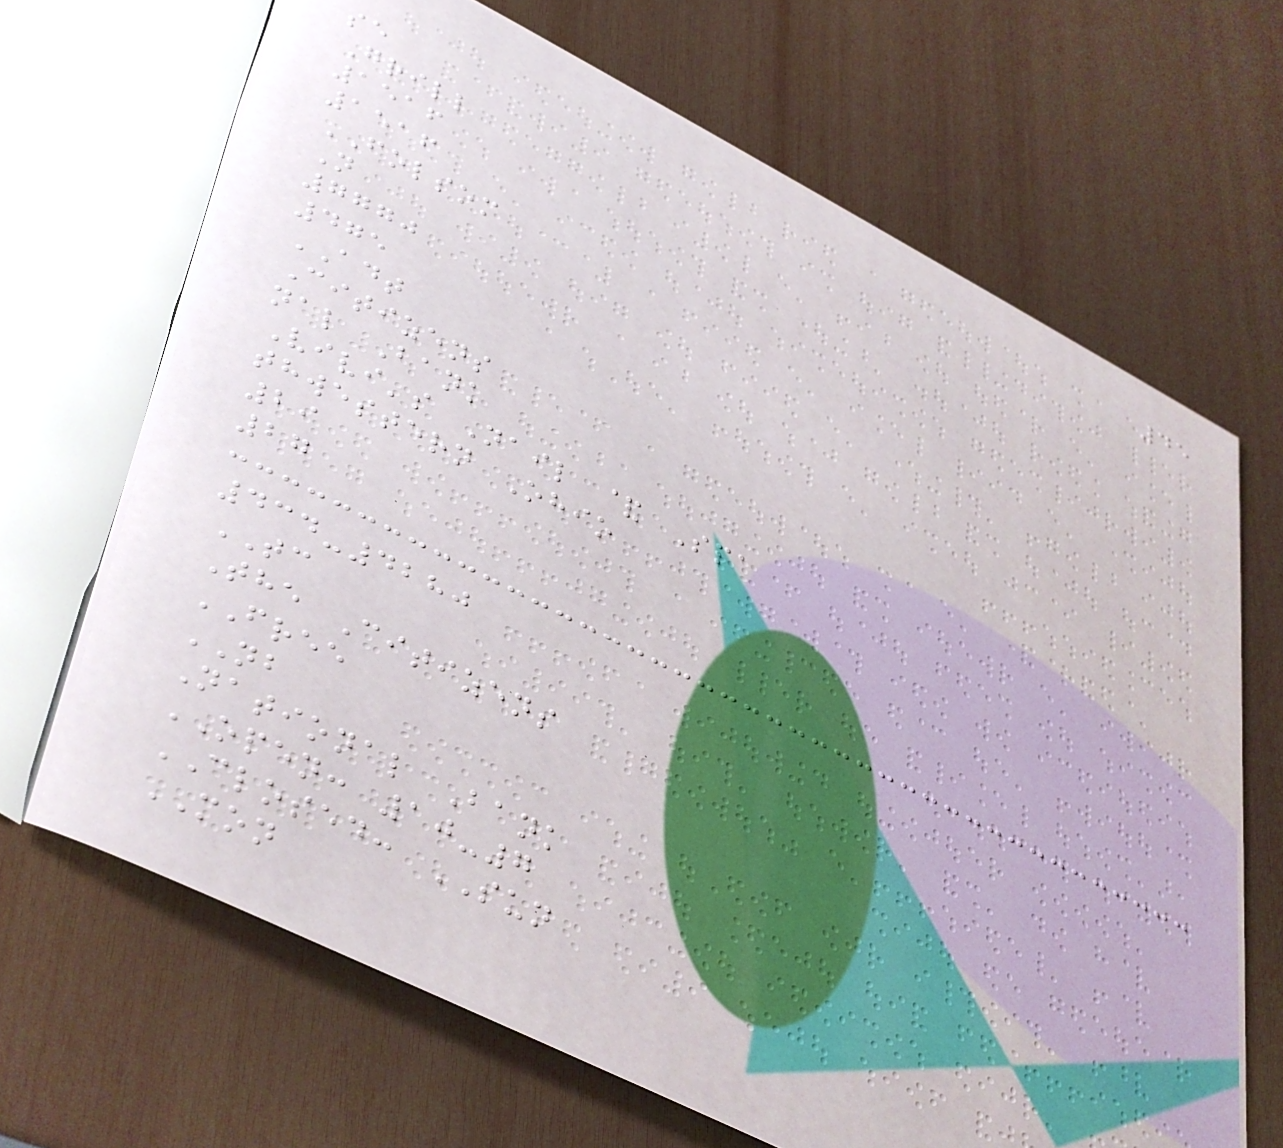45
se
Grill
1516
1516
FOLSOM
N
7770
475
ADT
Citizens
nal Bank
Vivi's Nail & Spa
thwestern Ohio
29
27
434-4280
TC
The Citizens
FREE
NB
National Bank
OPEN: 10-7
CLOSED: SUN
MON
